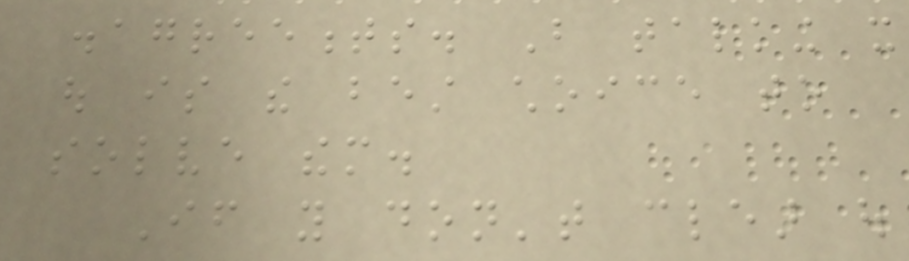disagreements. But talking it
out is the best choice to
solve them.
If you don't clear out
